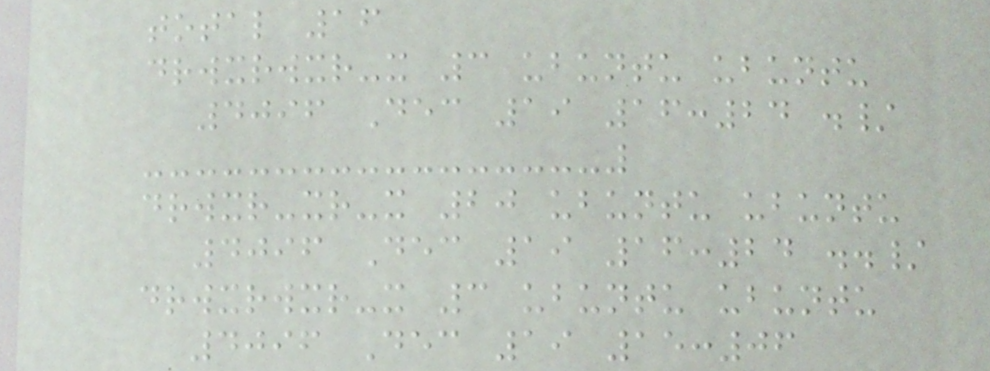total 16
drwxrwxr-x 3 ubuntu ubuntu
4096 Dec 19 16:24 ./
drwxr-xr-x 20 ubuntu ubuntu
4096 Dec 19 16:24 ../
drwxrwxr-x 3 ubuntu ubuntu
4096 Dec 19 15:06
